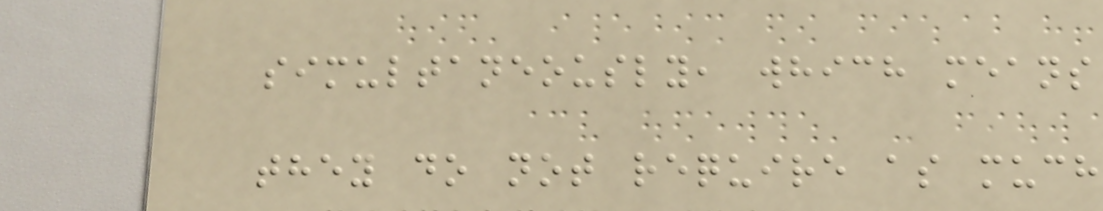simultaneously, which means
they do not require as much
